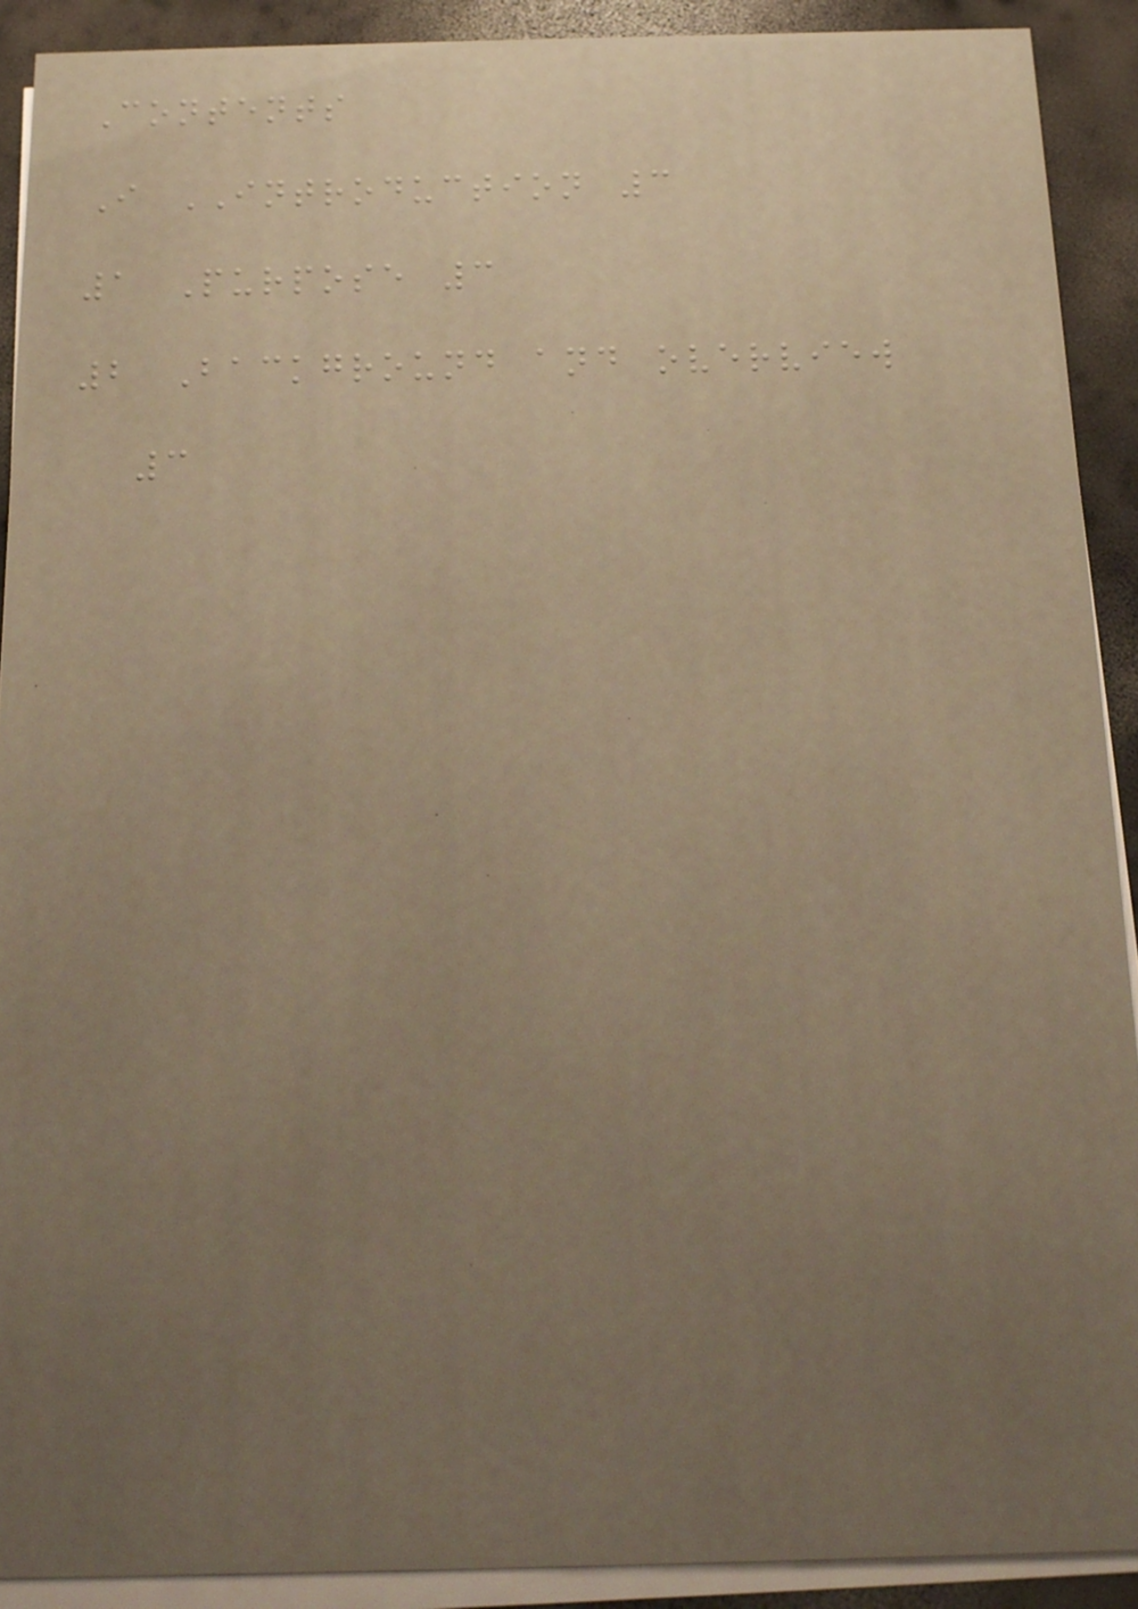Contents
I INTRODUCTION 3
1 Purpose 3
2 Background and overview
3
